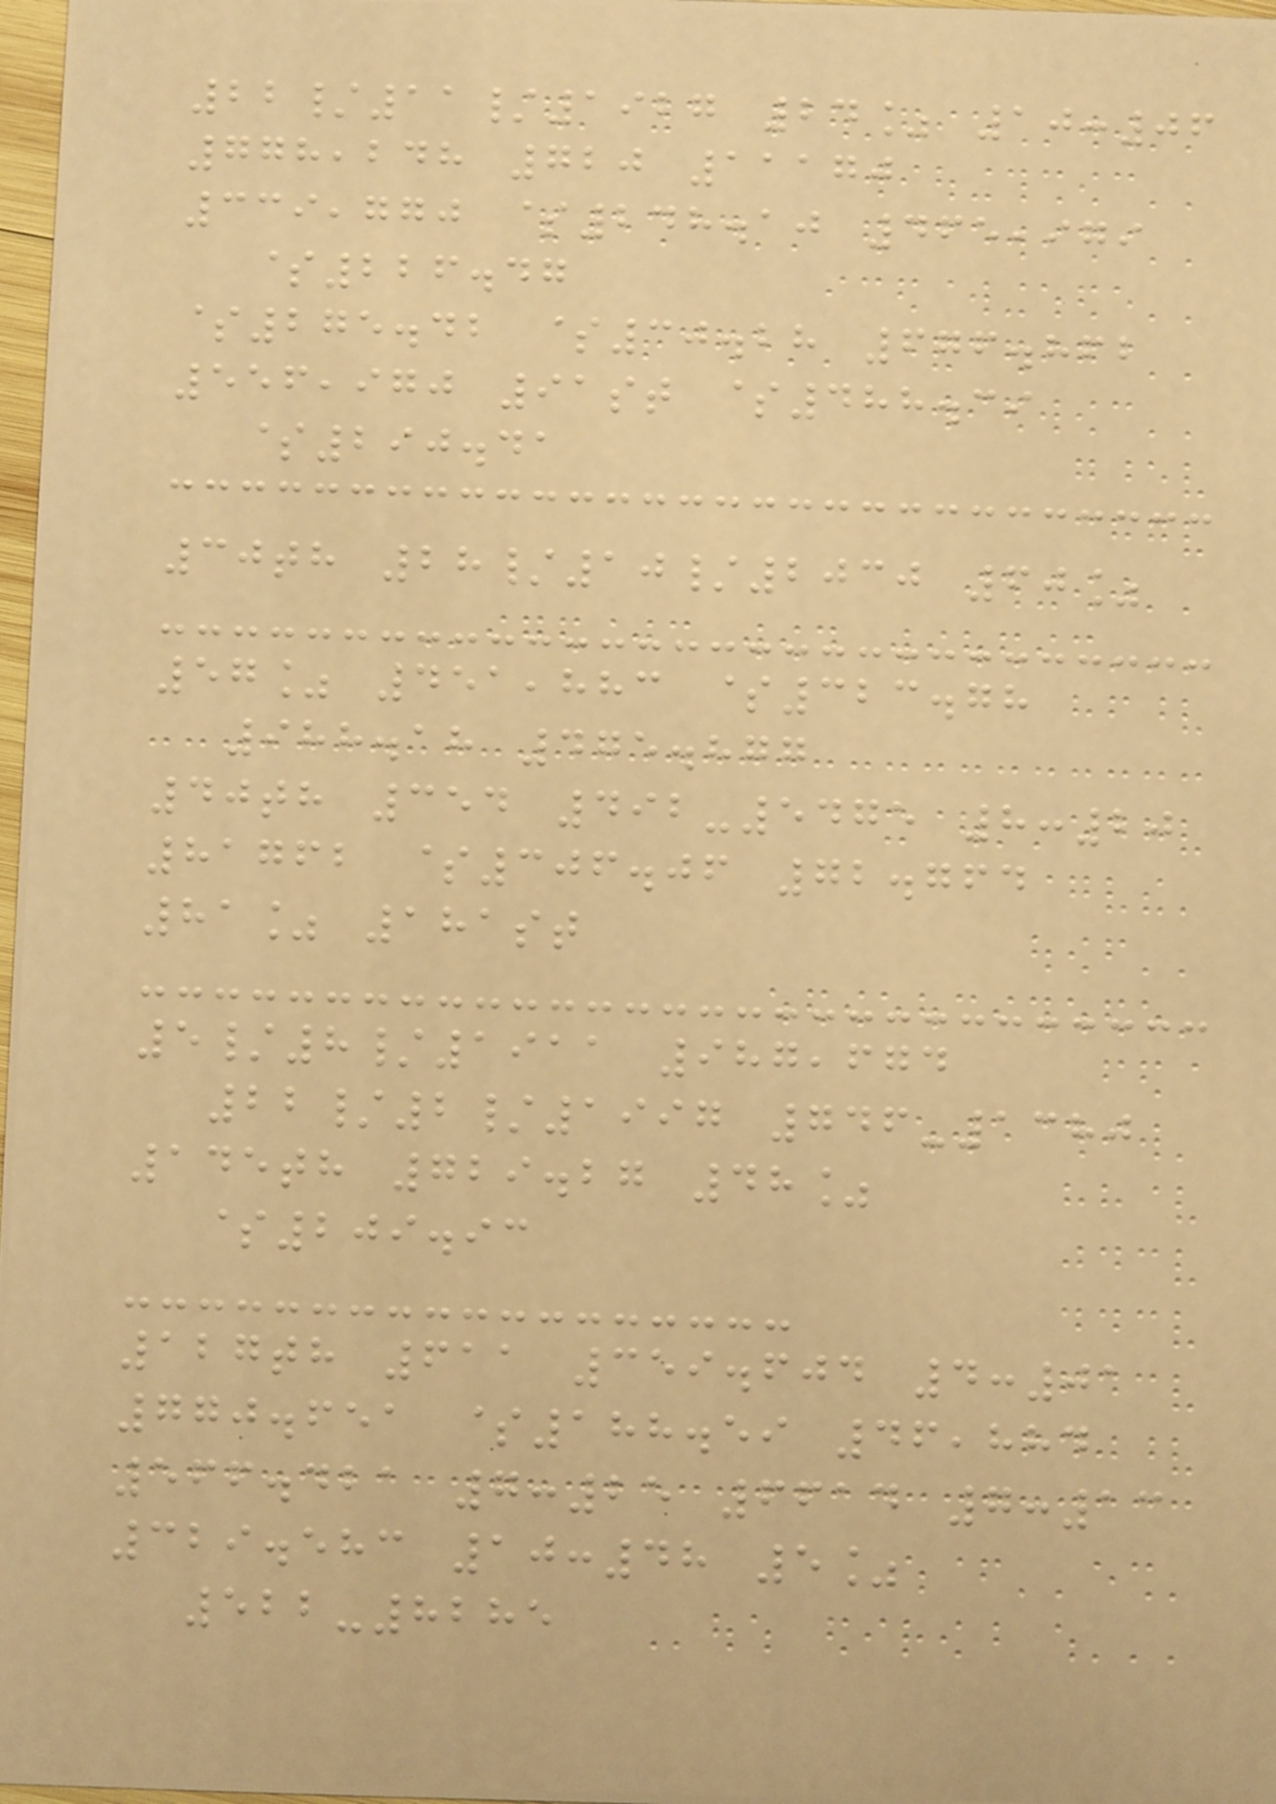22/11/1927 24% 10:06
778,248 720 11170
339,770 $248.10 465,979
$226.47
$275.42 $30.28 676.862
556,970 91st $488.39
$290.41
30th 28/10/2030 60%
57% 451,883 $323.78
988.18 475.877
40th 354 492-5475 8:20
81762 $306.06 72.764
81% 181st
5/8/1911 987,674
22/2/1997 746-1380
145th 729.27 48%
$209.93
127th 611 359.604 4:01
770.651 $188.59 46,884
566.421 7:25 6614 7:13
329.583 10:48 5%
522-8285
